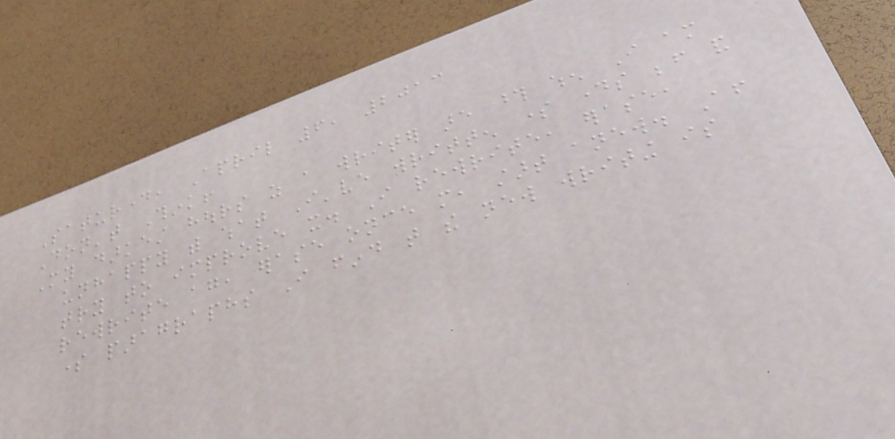Saturday, April 6, 2013
Don't Think!
My darkest hours as a writer are those when I am
unhappy with what I've written some days before and
try to improve it. I rewrite, erase,
rewrite again, erase once more, start anew. After
some paragraphs I find that the new writing is
